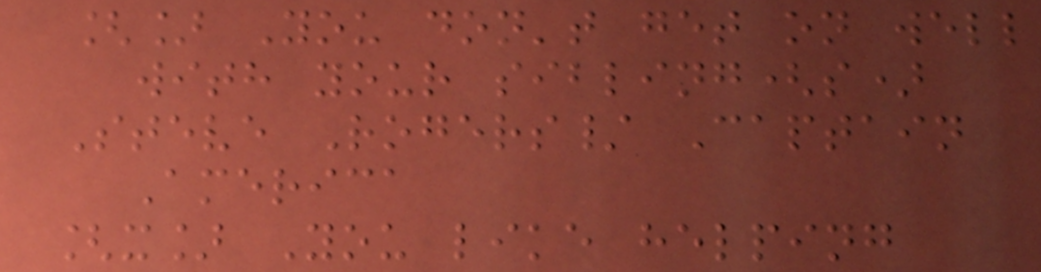[] You don't get on well
with your sibling(s)
Steve Rogers/ Captain
America
[x] You like helping
